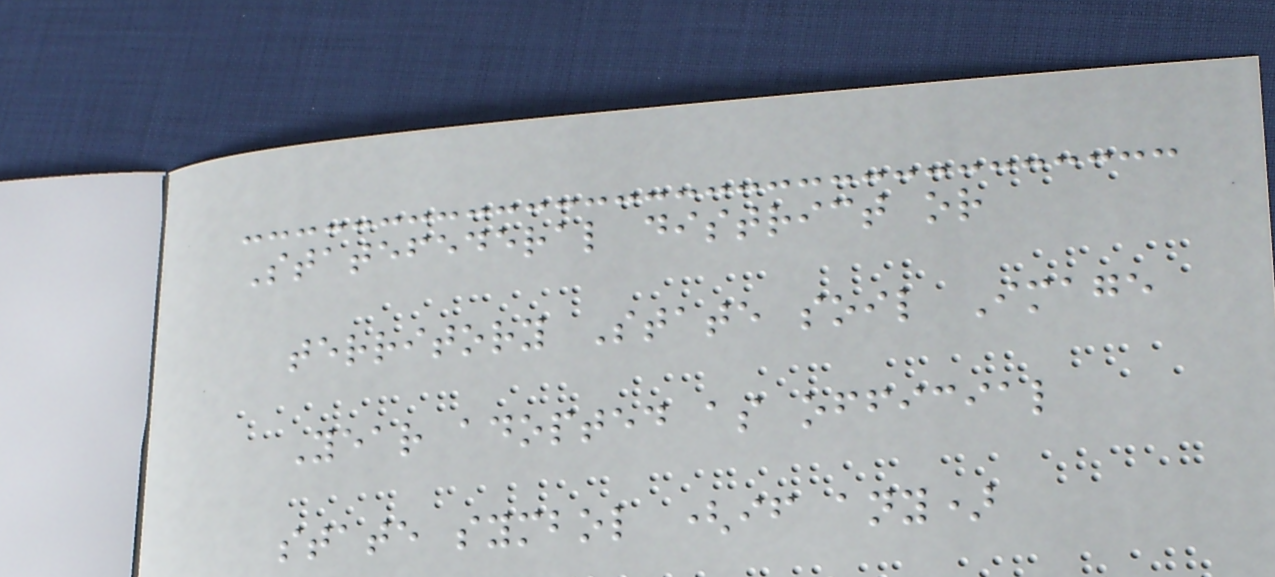Statefederal district or
territory State soil Image
Year adopted as official
state symbol (if any)
